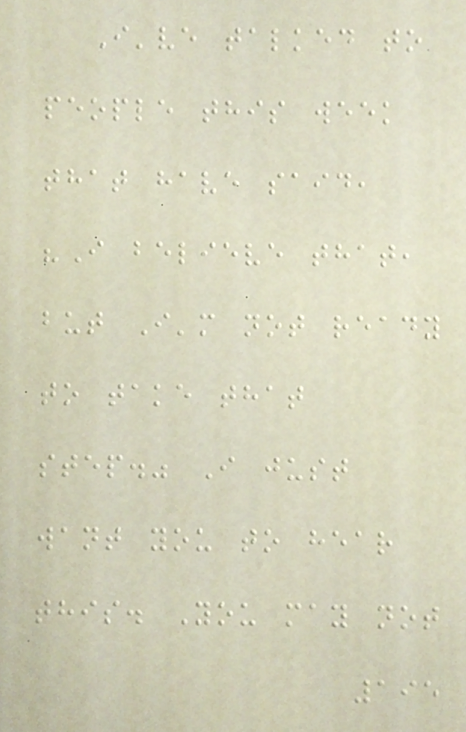I've talked to
people this week
that have said,
"I believe that,
but I'm not ready
to take that
step." I just
want you to hear
this. You may not
195
